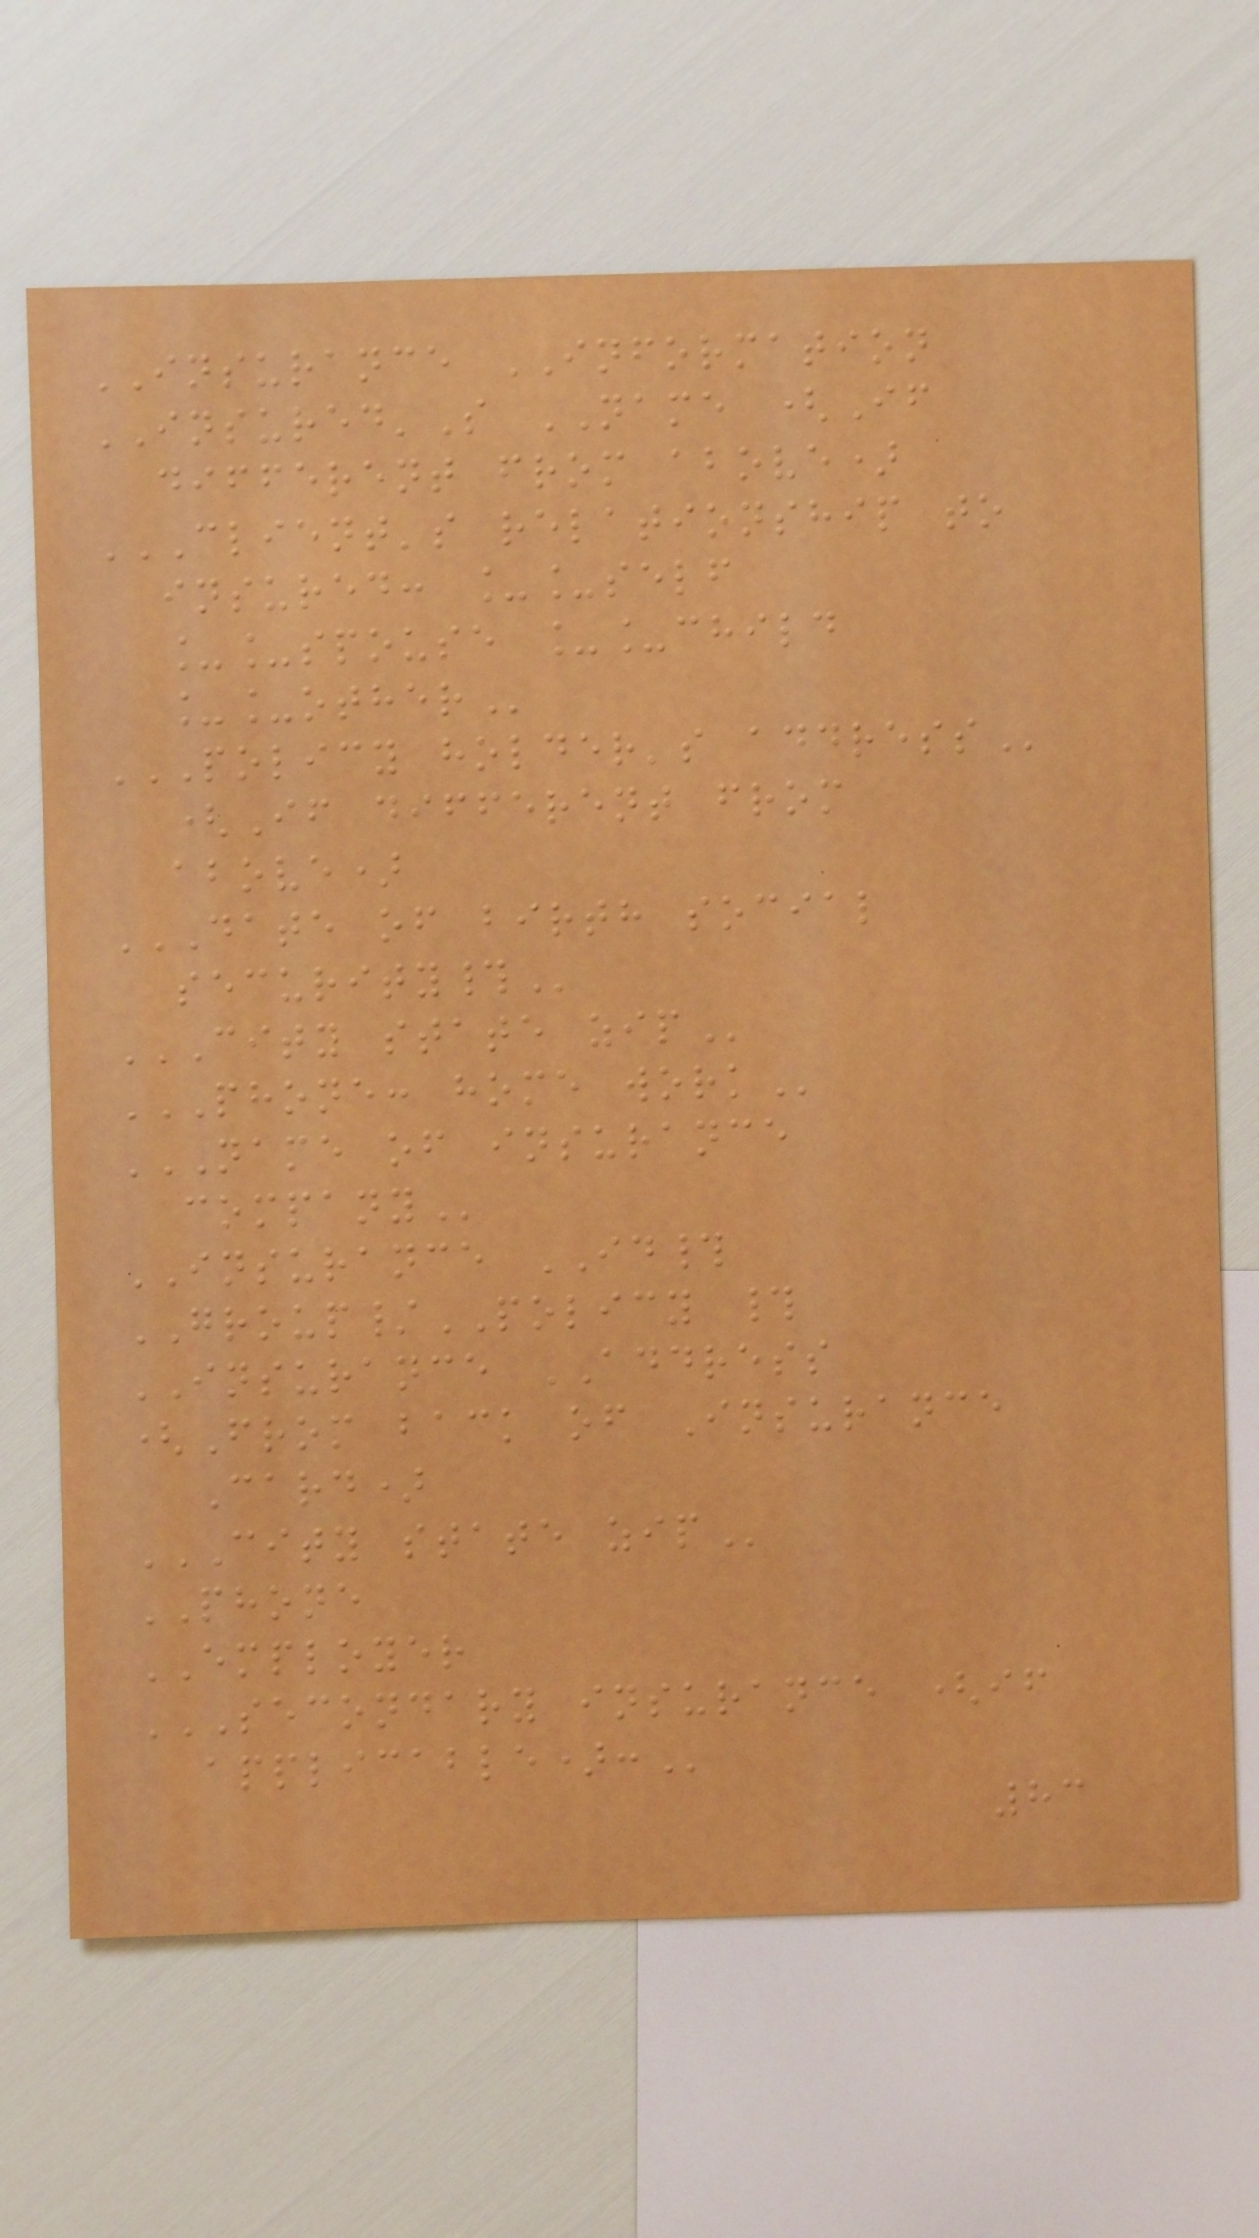INSURANCE INFORMATION
INSURED'S NAME (If
different from above)
CLIENT'S RELATIONSHIP TO
INSURED: __SELF
__SPOUSE __CHILD
__OTHER
POLICY HOLDER'S ADDRESS
(If different from
above)
DATE OF BIRTH SOCIAL
SECURITY#
CITY STATE ZIP
PHONE: HOME WORK
NAME OF INSURANCE
COMPANY
INSURANCE ID#
GROUP/POLICY #
INSURANCE ADDRESS
(From back of Insurance
Card)
CITY STATE ZIP
PHONE
EMPLOYER
SECONDARY INSURANCE (IF
APPLICABLE):
83
